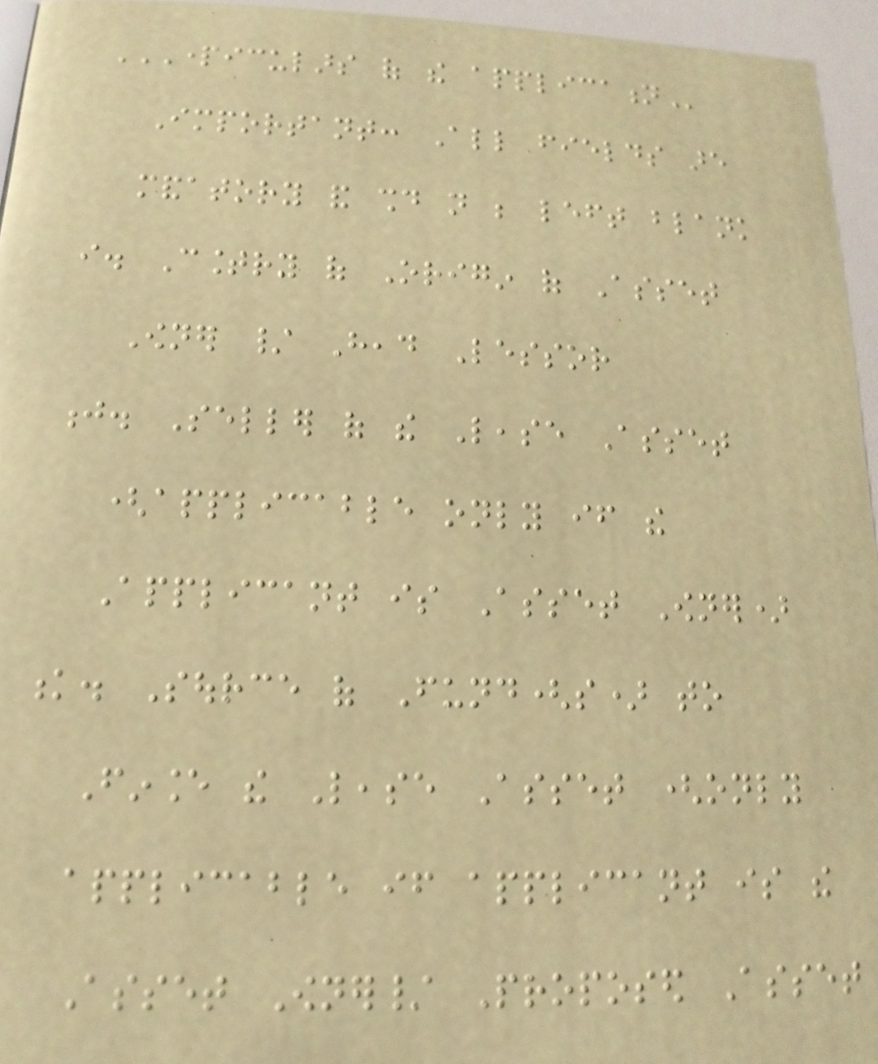PARTICULARS OF THE APPLICATION
Important: All fields are
mandatory and should not be left blank
i. Country of Origin of Asset
Owner / Head Lessor
j. Seller of the Lease Asset
(applicable only if the
Applicant is Asset Owner)
k. Source of Fund(s) to
Finance the Lease Asset (only
applicable if applicant is the
Asset Owner/ Proposed Asset
